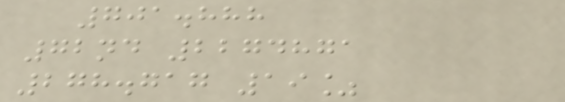701.888
72nd 2274871
278.717 19%
